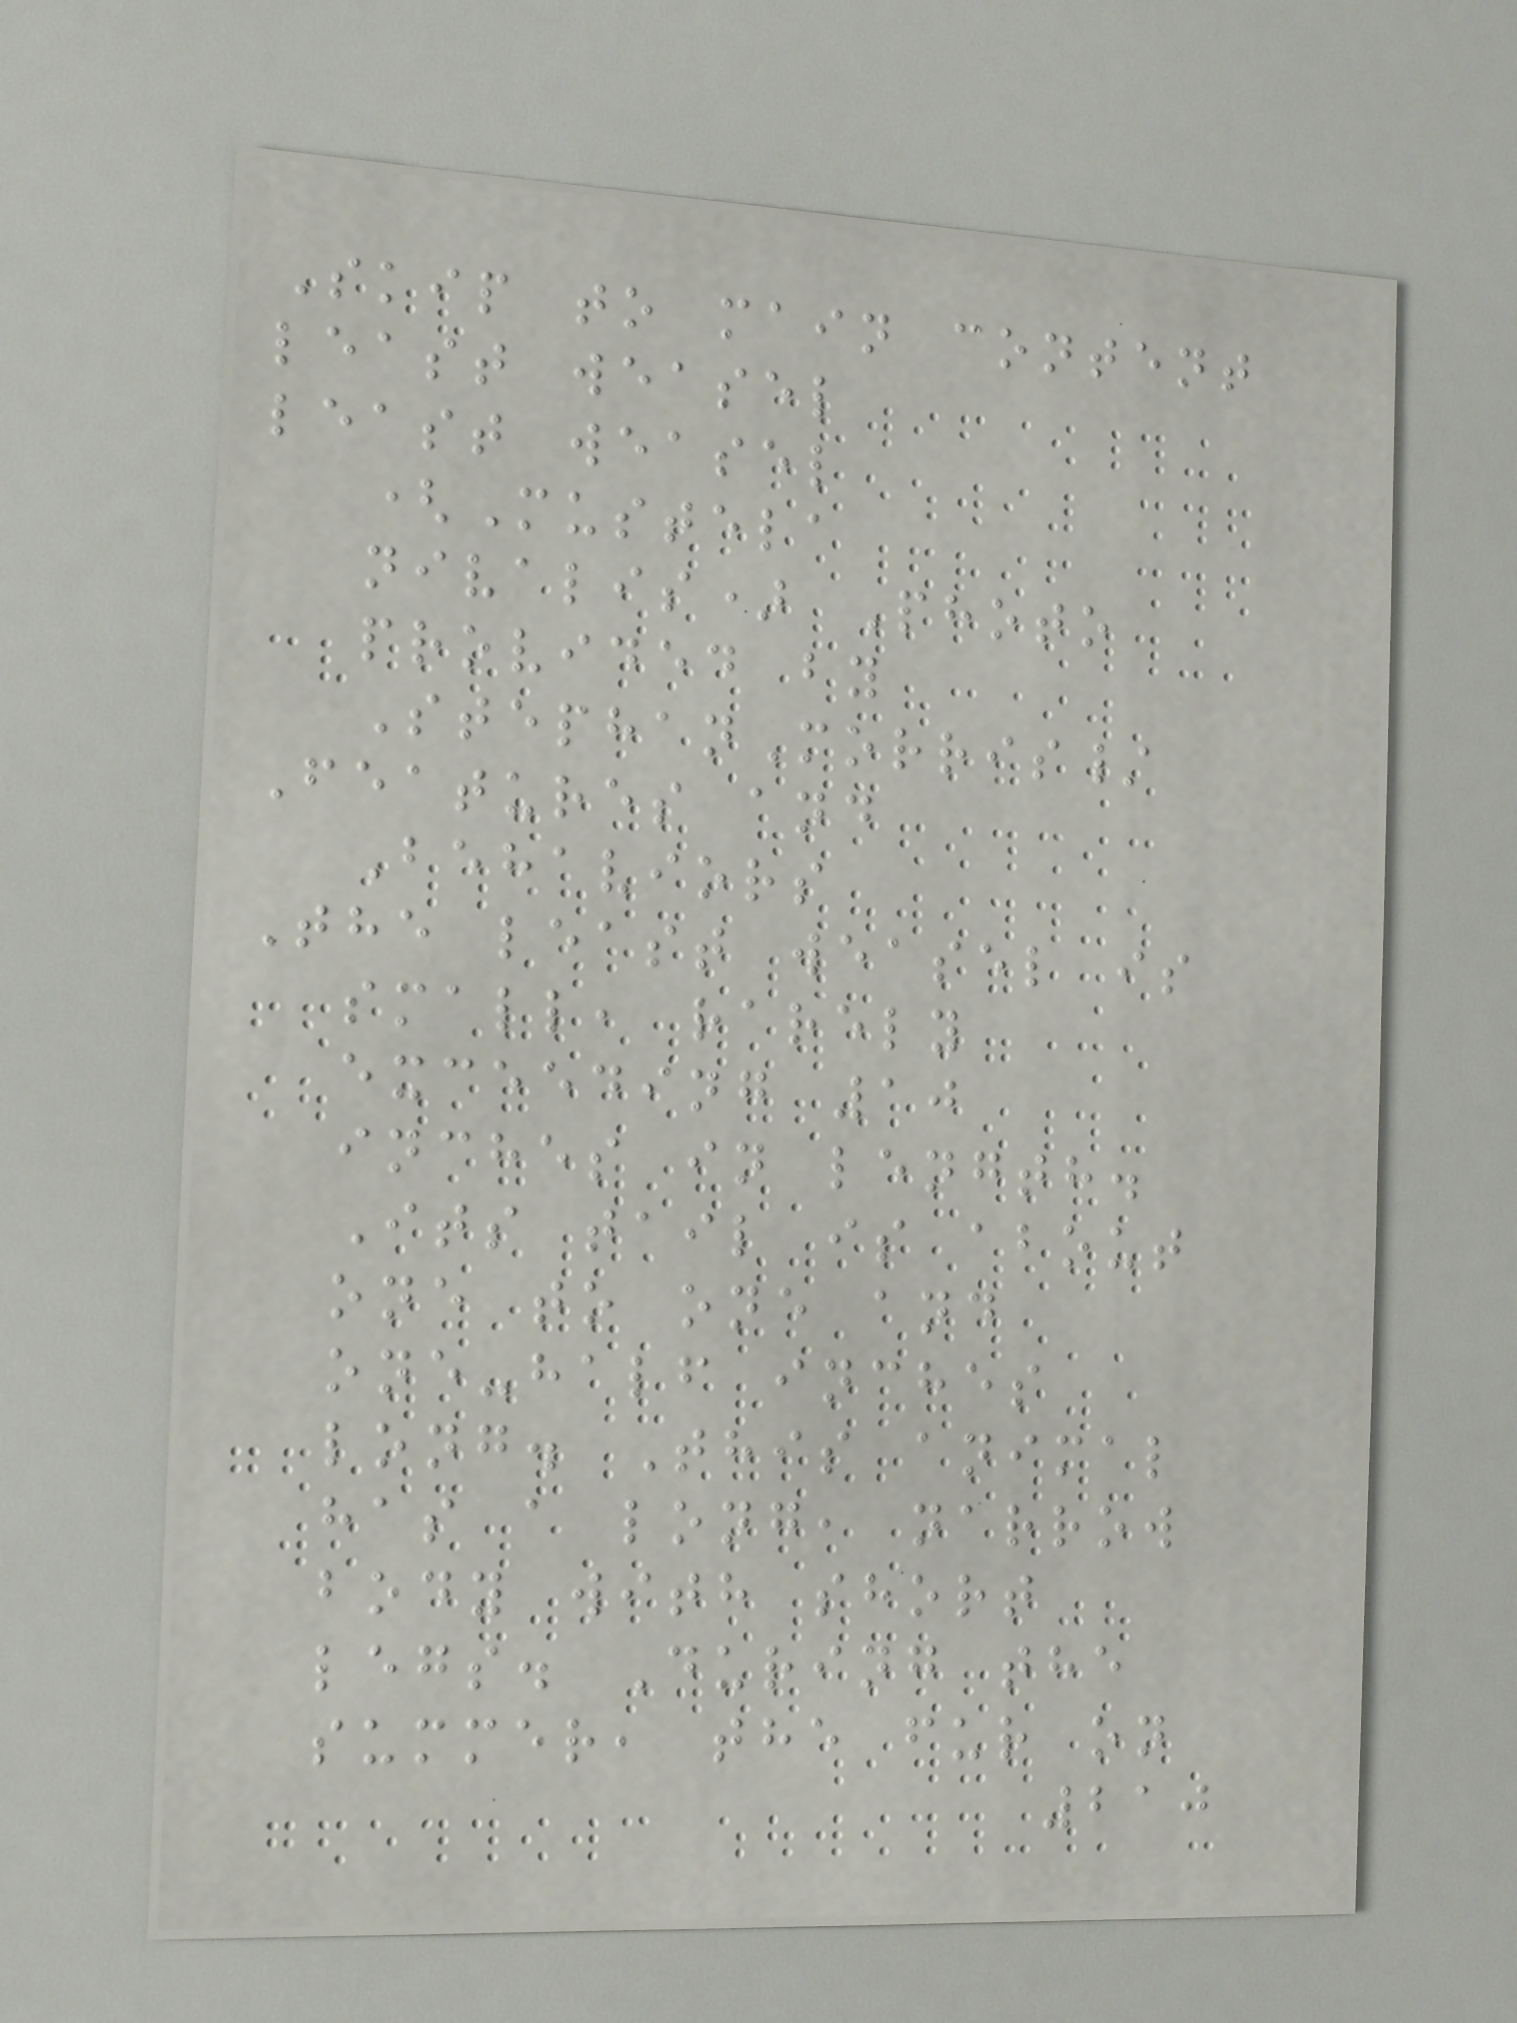Skip to main content
least weasel
least weasel
(Mustela
nivalis) Photo
provided by
StephanMorris/
Features and
Behaviors
The least weasel is
small, rarely
exceeding 10
inches in length.
Its tail is about
one to one and
one-half inches
long. This animal
has a long, narrow
body with short
legs. During the
summer, the fur on
210
